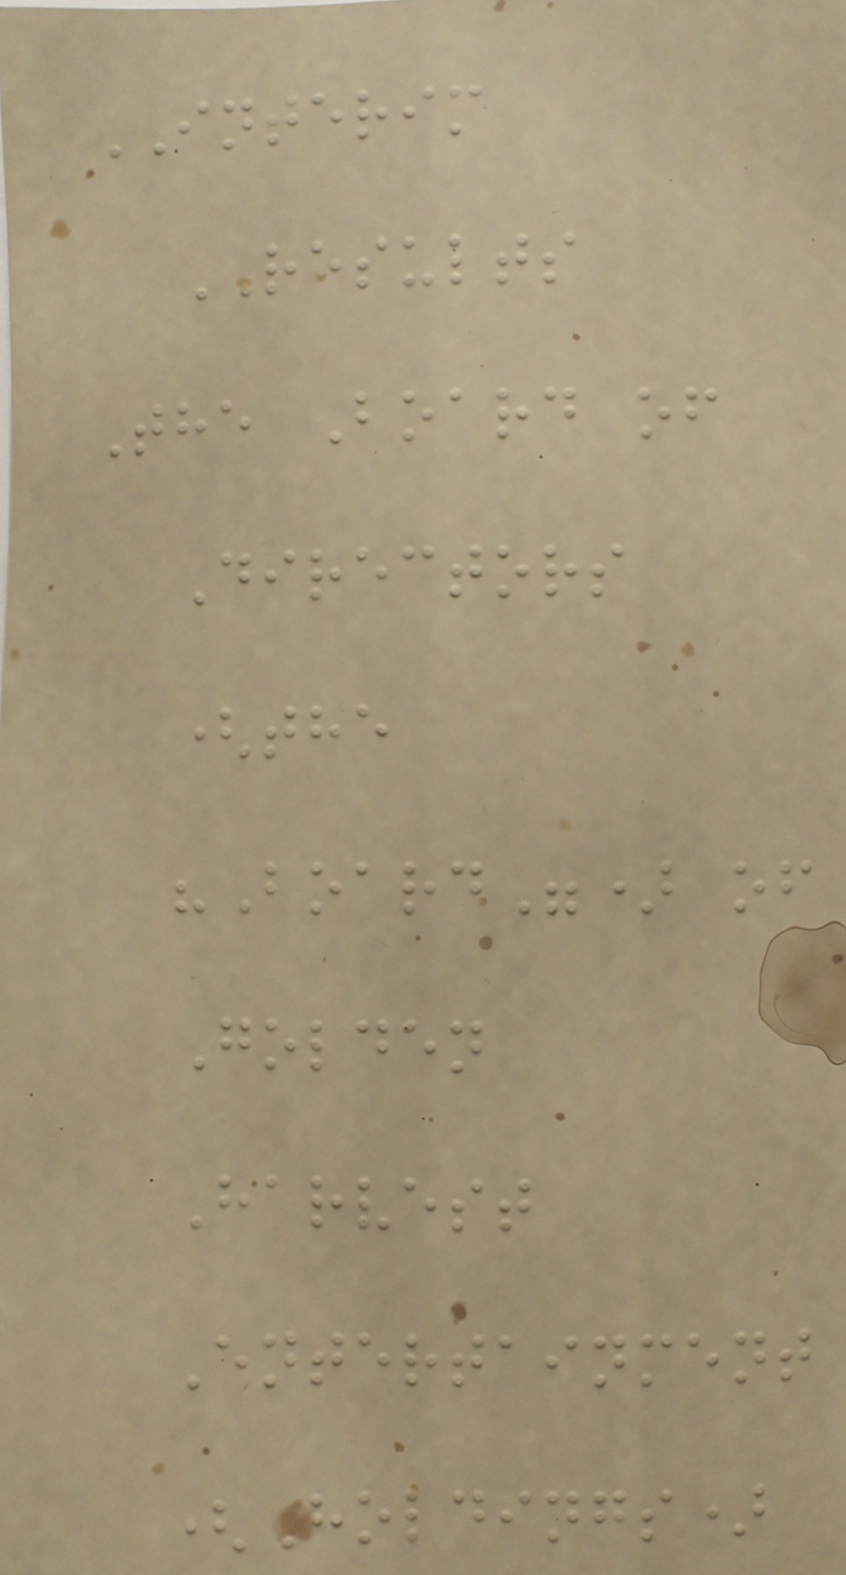INTERIM
RESULTS
The Board of
Directors
(the
"Board") of
Golden
Harvest
Entertainment
(Holdings)
